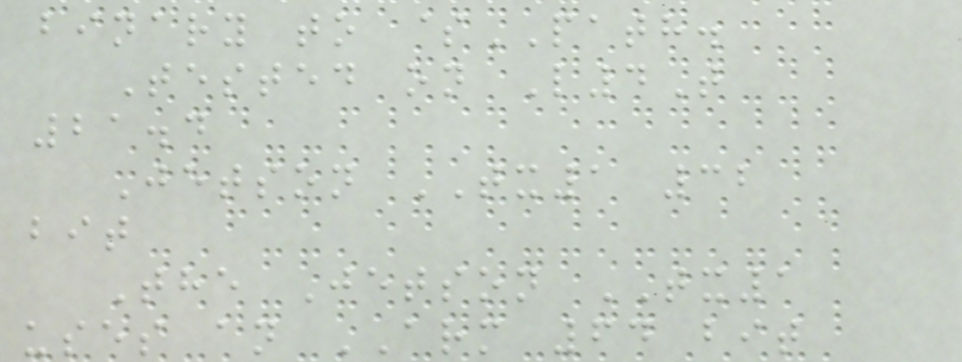binary to $PATH.
Tested on L4T
21.4
Jetson TX1 32
bit
The Jetson TX1
uses an ARM 64 bit
